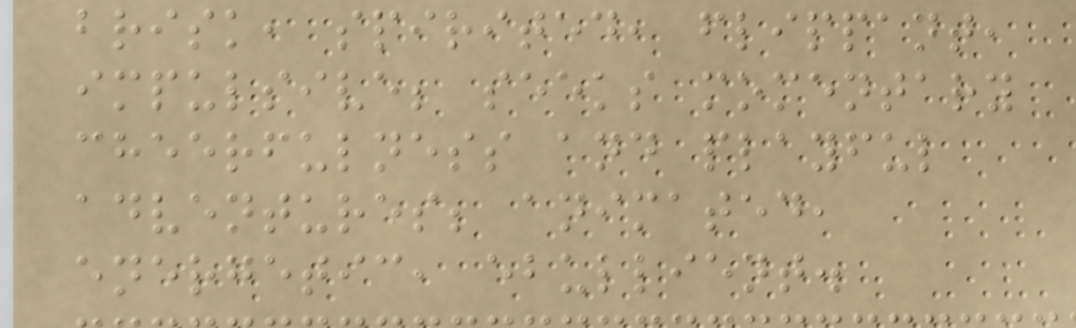brisk, spirited, flippant,
impulsive; seeks momentary
cheerfulness and playful
adventures; animated,
energetic, ebullient.
